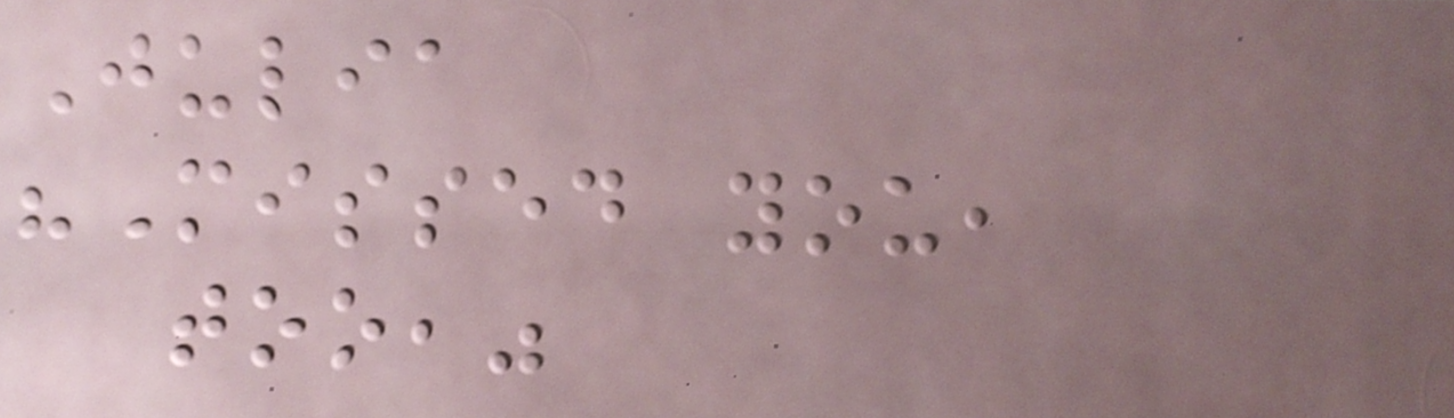Julia
"Missed you,
too,"
